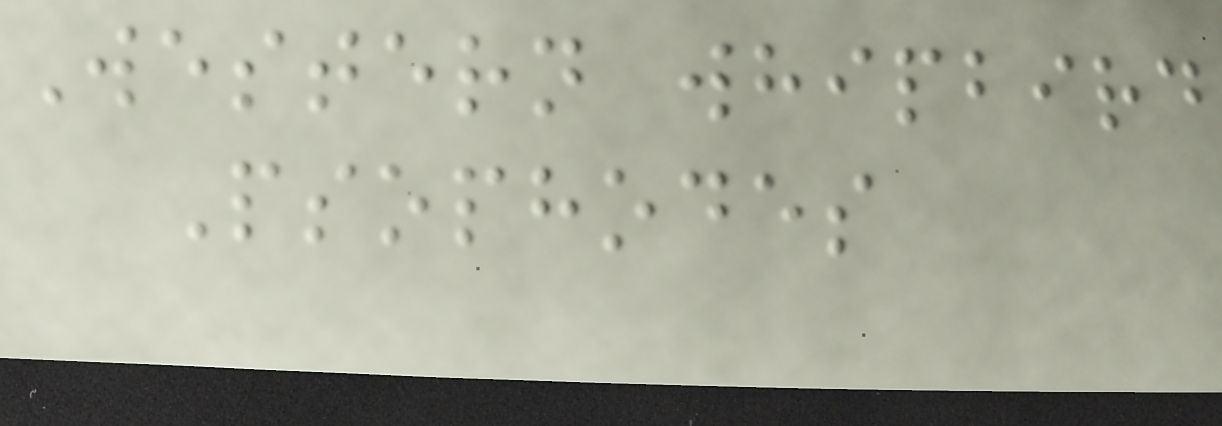Western whipbird
Psophodes
